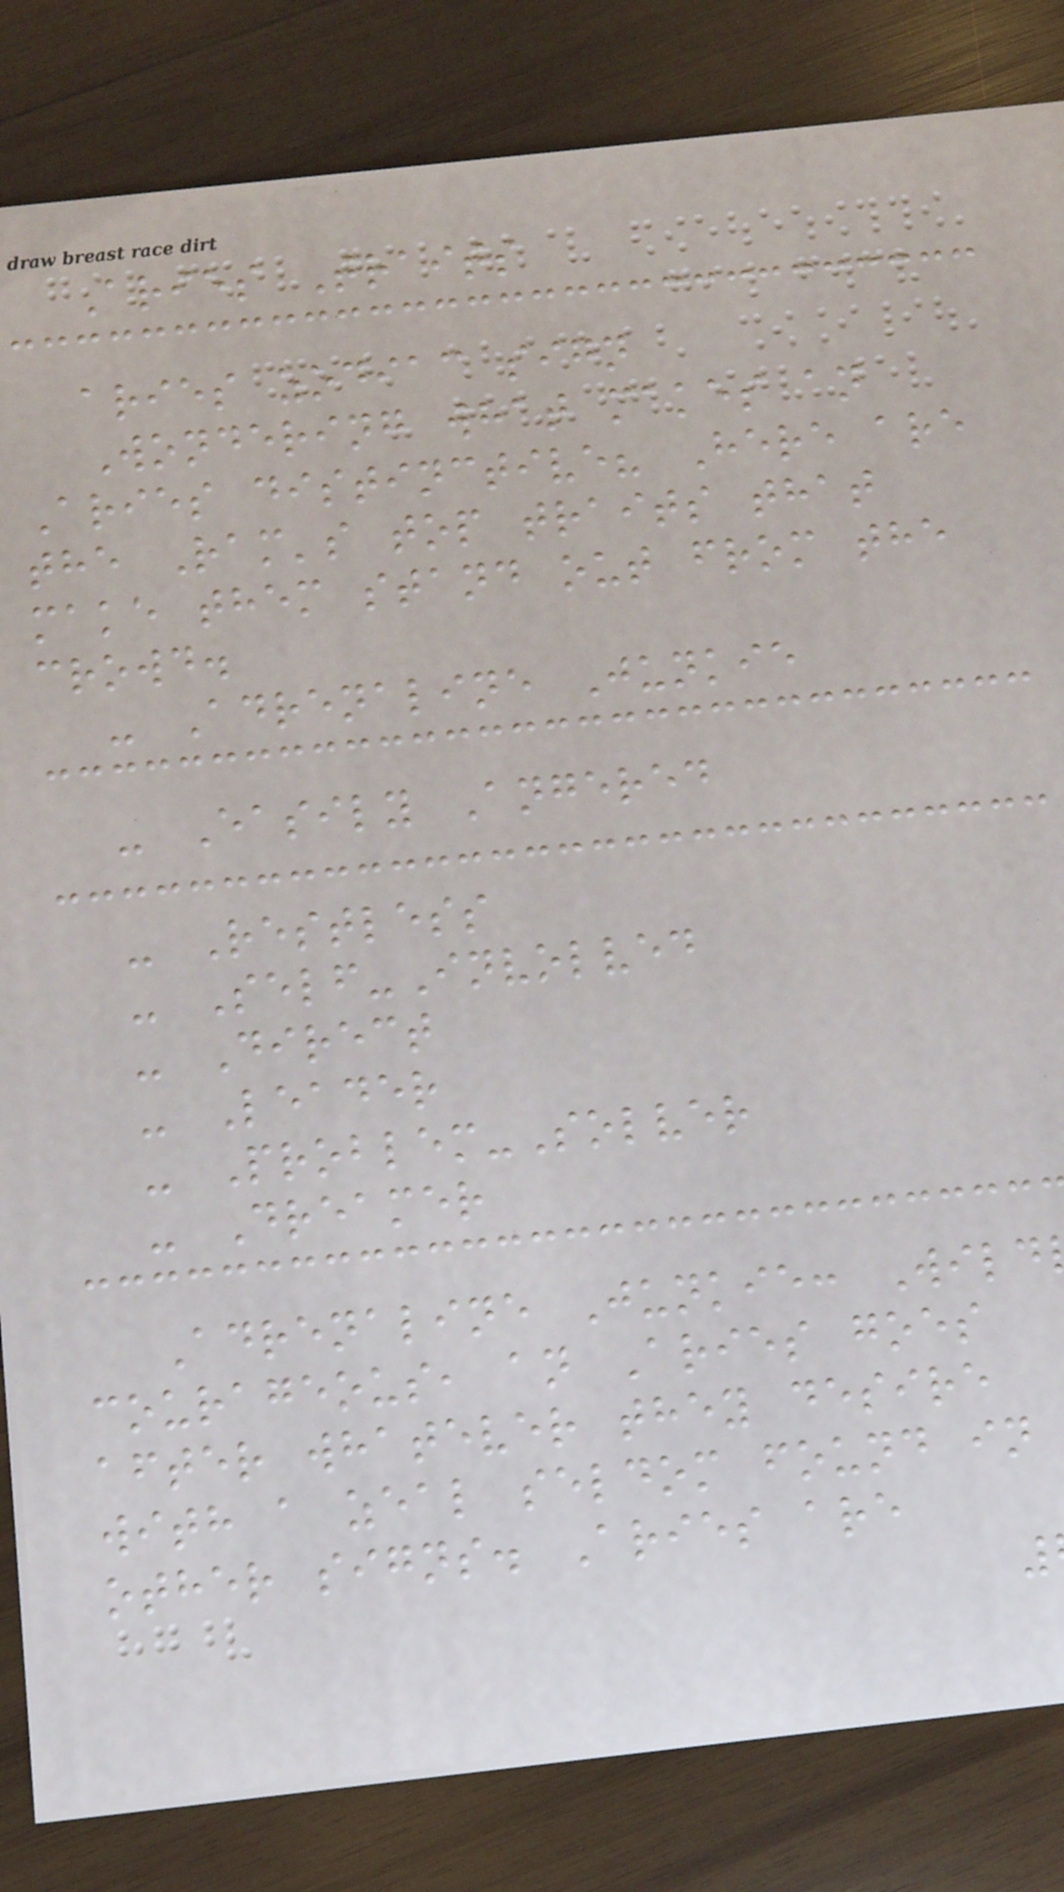Aries Traits
aries zodiac sign
Wondering what makes an
Aries distinctive? Here are
the Ram's top traits that
make them stand out from the
crowd.
- Adrenaline Junkie
- Easily Angered
- Restless
- Self-Involved
- Direct
- Leader
- Problem-Solver
- Dreamer
Adrenaline Junkie: Wild
courageous, an Aries goes
after whatever they desire
with a zeal seldom found in
other signs. Aries are
